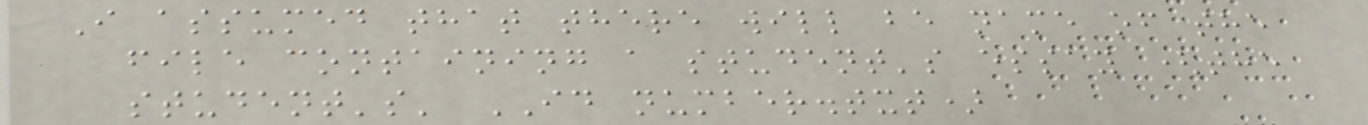I assumed that there will be name of the
file containing a student's essay (the
student's' ID number.txt)
